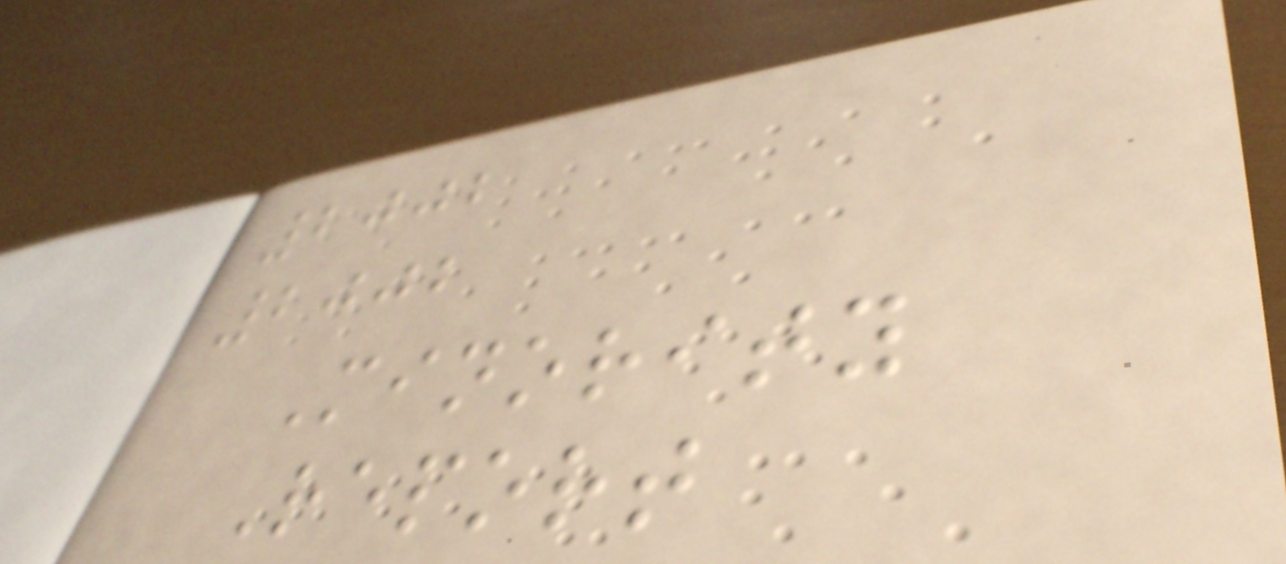2002
2002
Minority
Report
